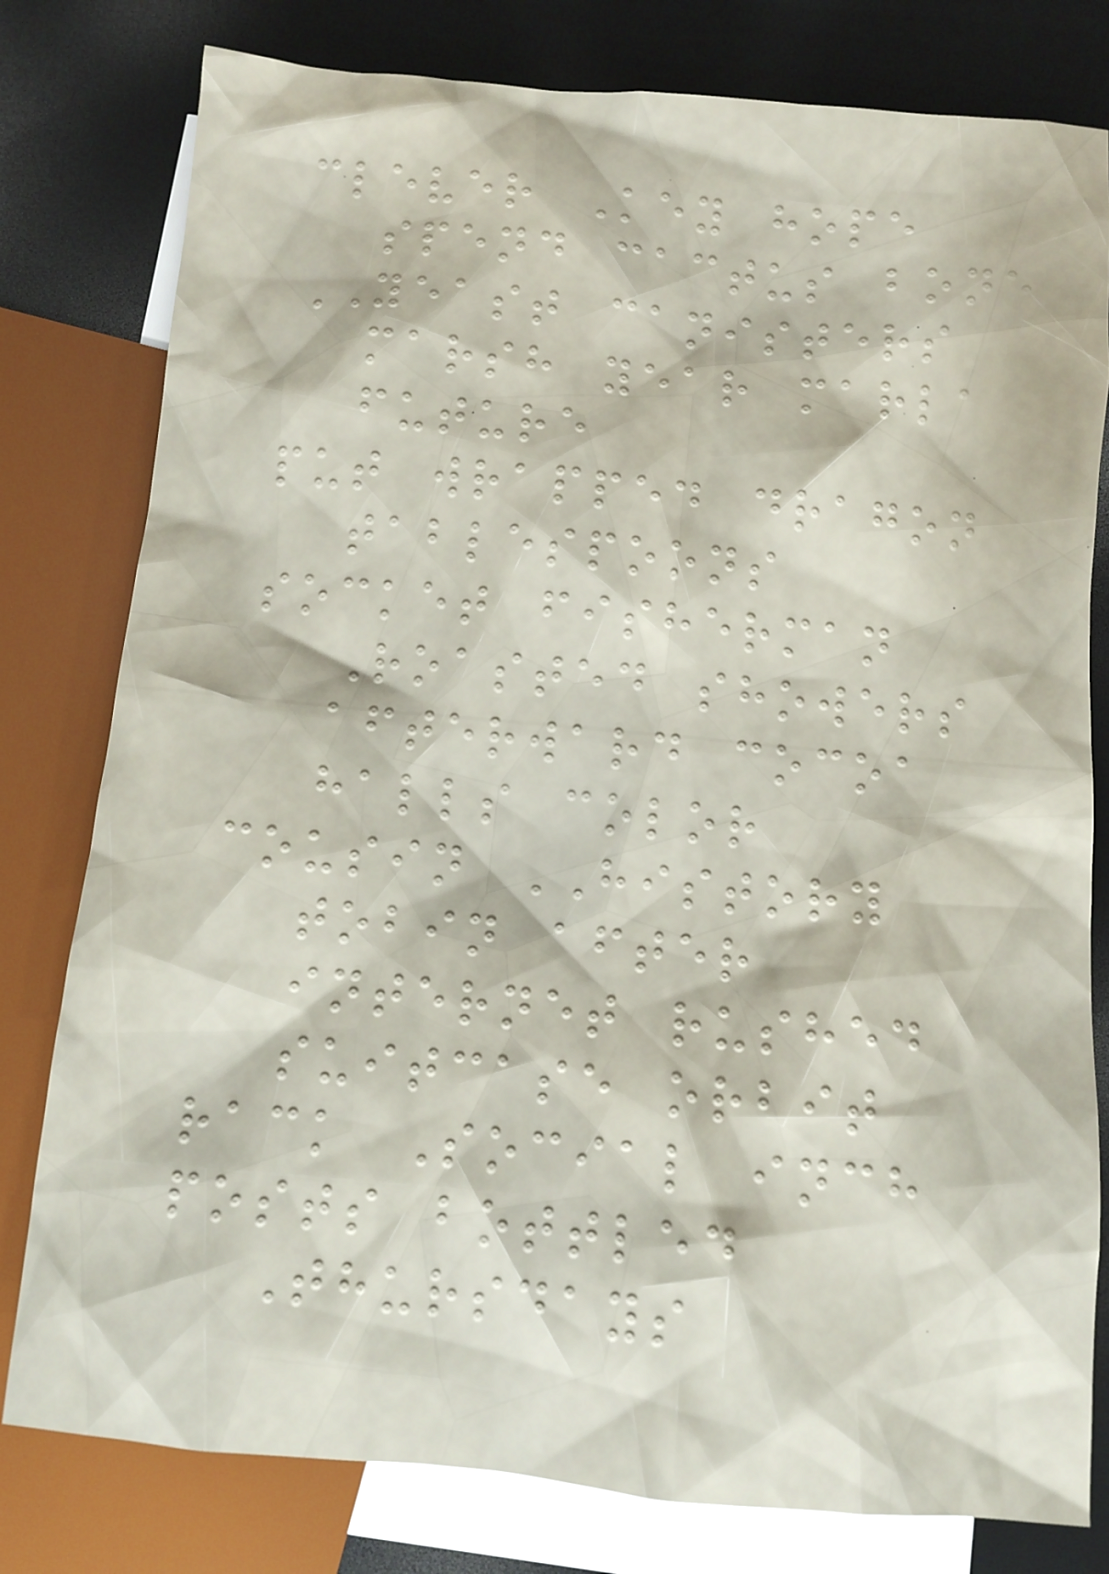clever Key hope
spend cactus bone
YEAST canisters
marsh year marla
future
put wrapped dragon
tablespoons
socket fisherman
Roasted showers
afterward cocoa
halls color
cousin HISTORY
tobin after
internet rushed
suitcase orbit
rack Social inch
posts bottled
Thursdays
